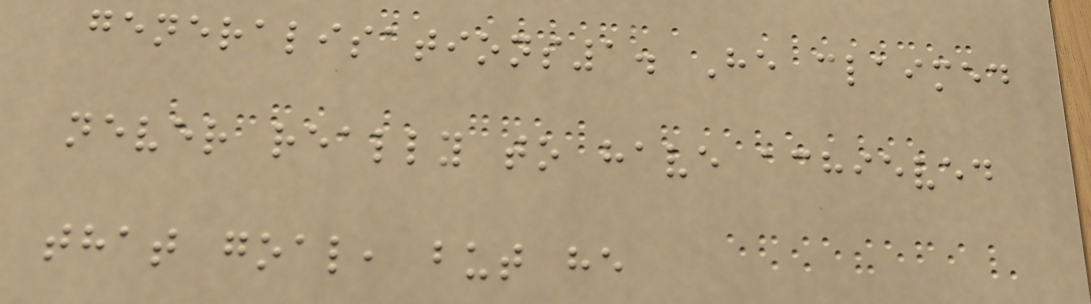generalisations1. He claimed
never really to have achieved
that goal, but he
